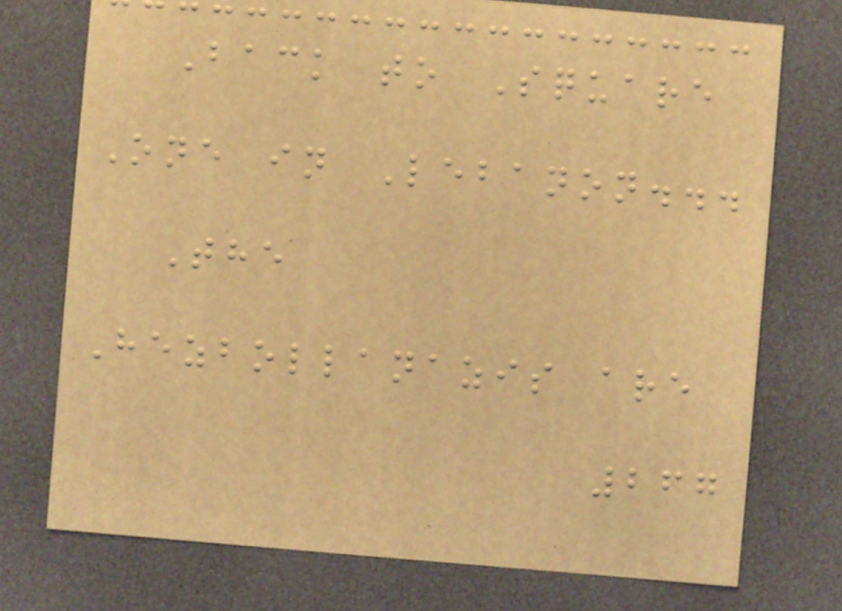Back to Square
One in Lebanon...
The
Hezbollanazis are
267
